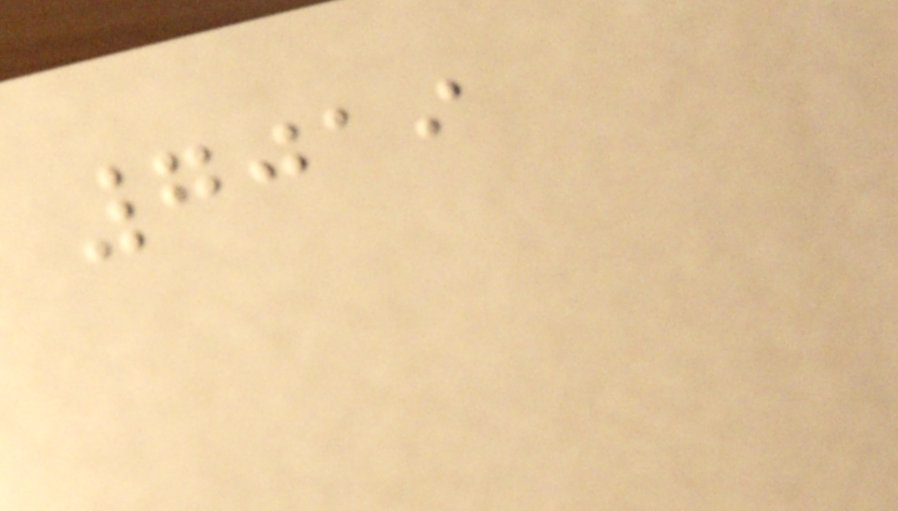7019
